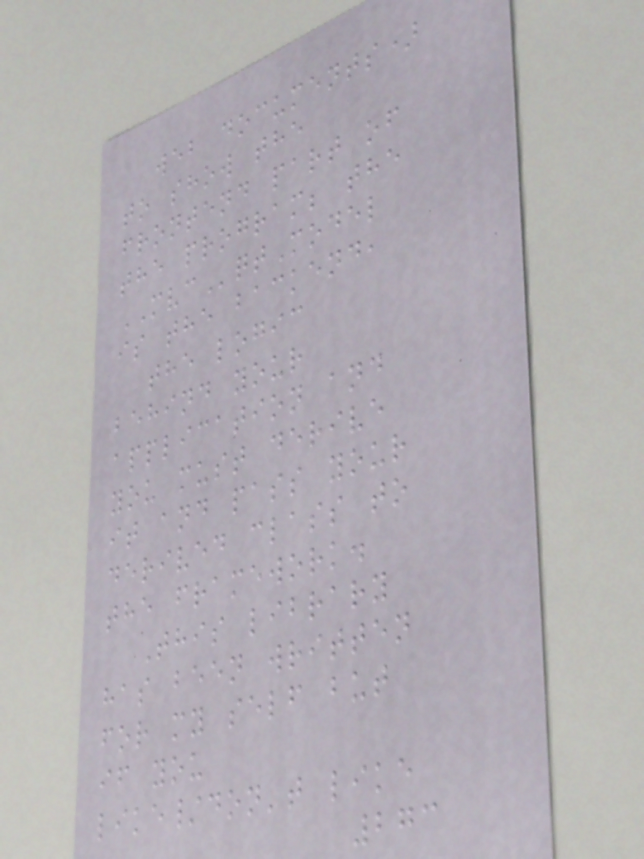web documents)
to show the
frontend part of
the program; the
MVCqtModel
is the backend,
the logic
behind your
application and
you must derive
it and pass your
derived class to
the framework.
This library
has been written
for my self but
if you
like/don't like
273
